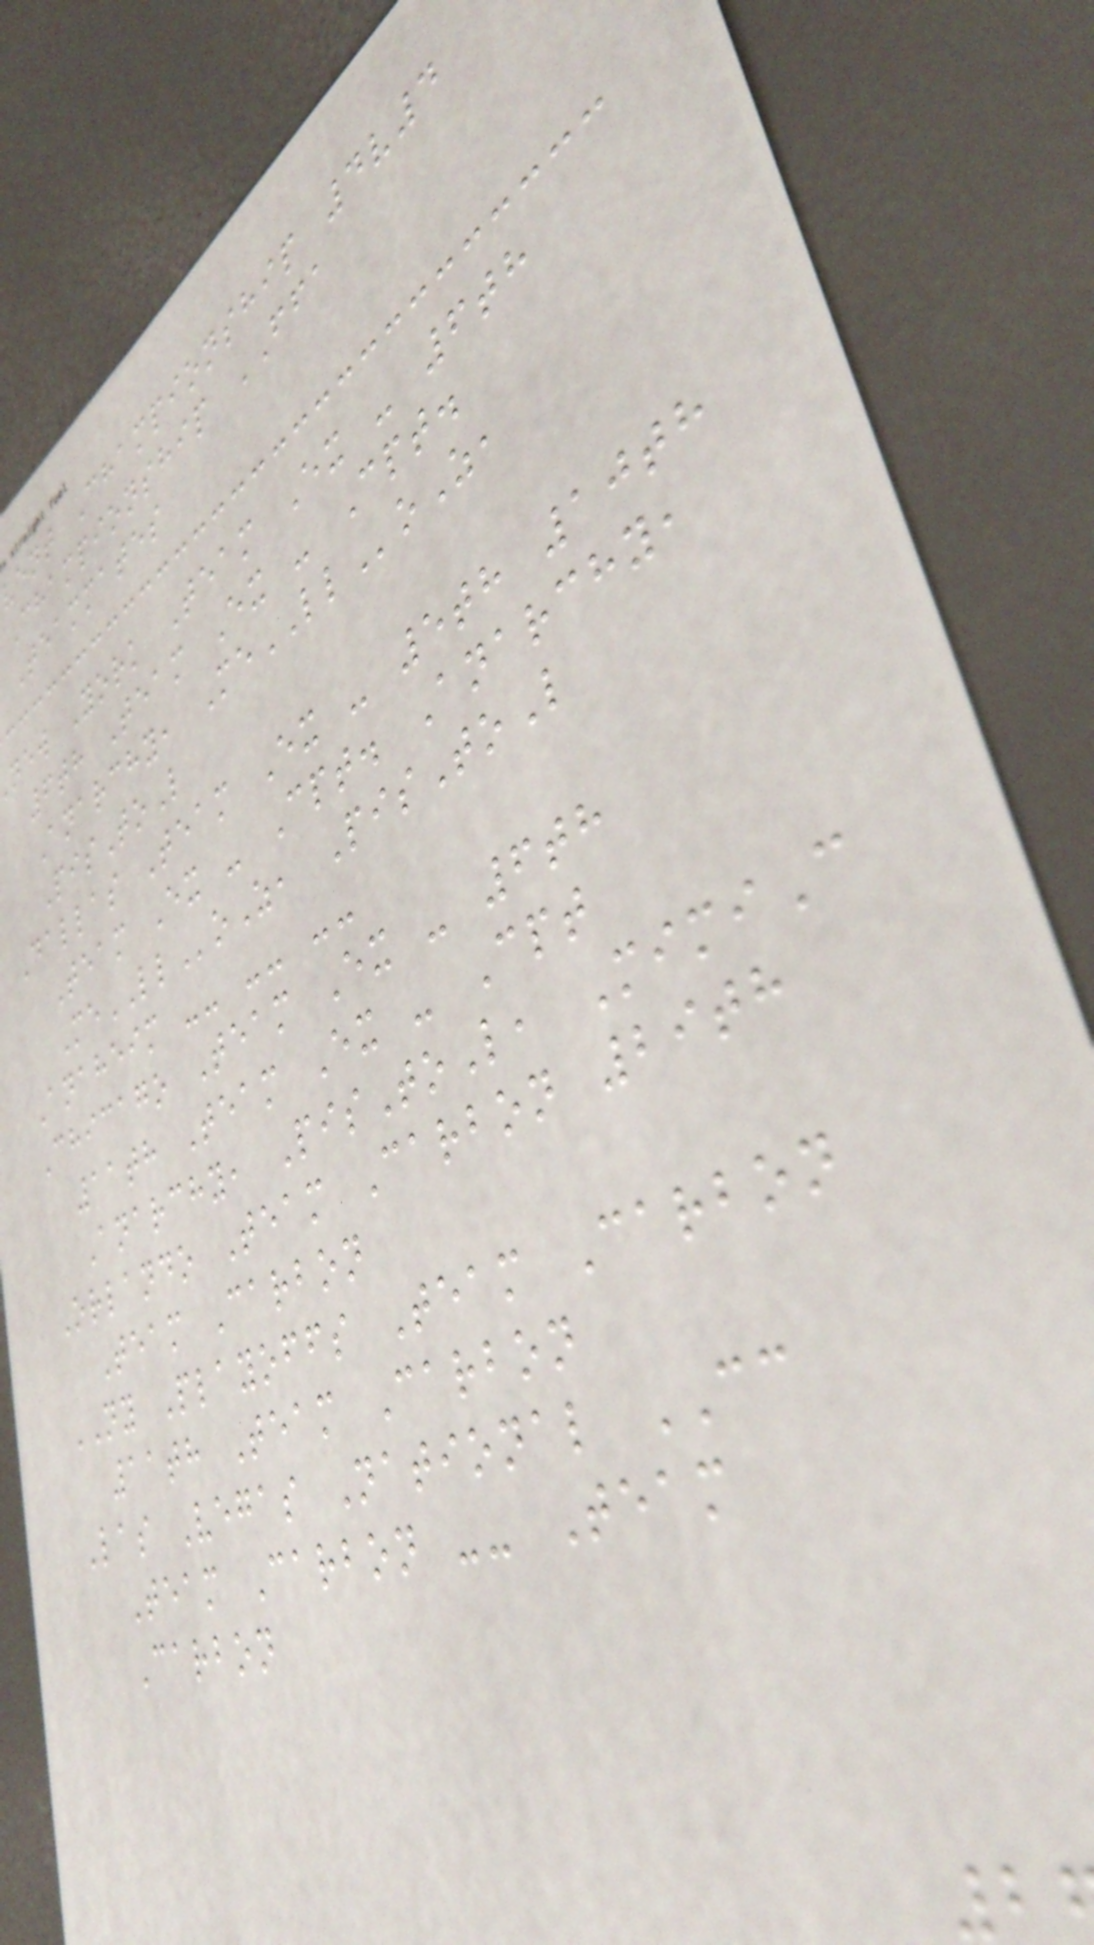vent Championship 4v4
Championship FFA
Teammates
new York Team Ex - 6th
6th Team Ex - Cpt.
Anarchy, MeLLoZ,
PisToL
Dallas Team Ex - 5th 10th
Team Ex - Cpt. Anarchy,
MeLLoZ, PisToL
Anaheim -- -- --
Chicago Team Ex - 6th
11th Team Ex - Cpt
Anarchy, PisToL, MimiC
Orlando Team Carbon 29th
Team Carbon
NY Playoffs Team Carbon
11th Team Carbon
Las Vegas National CC
Team Carbon -- Team
Carbon
